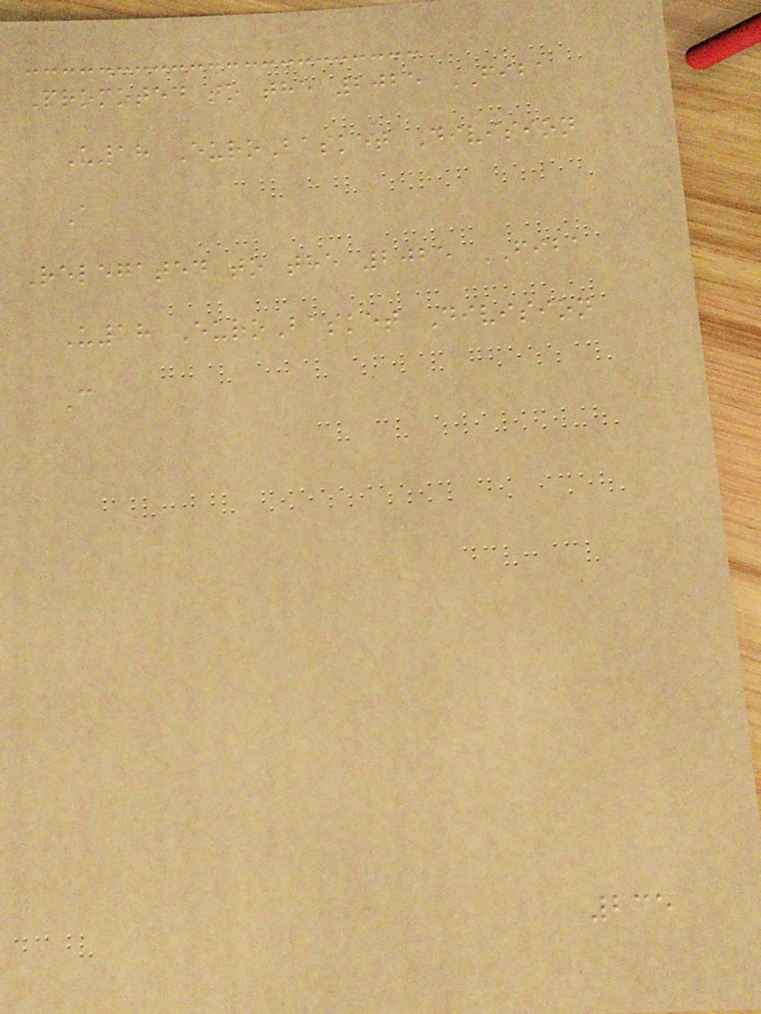Promoted to the 2025 FIBA
U18 EuroBasket Division
A
Relegated to the 2025 FIBA
U18 EuroBasket Division
C
235
